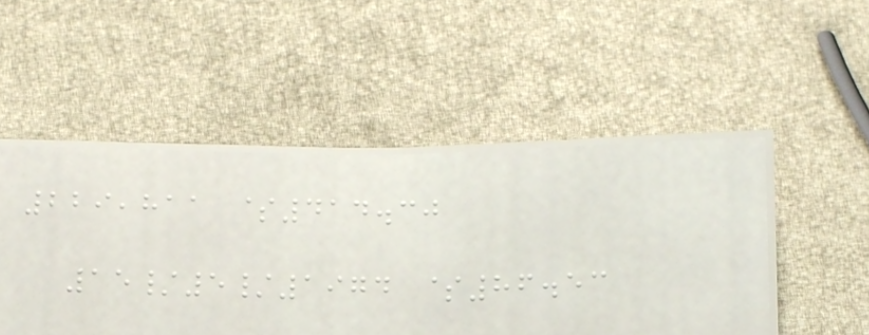229,811 $414.30
15/5/1974 $86.53
